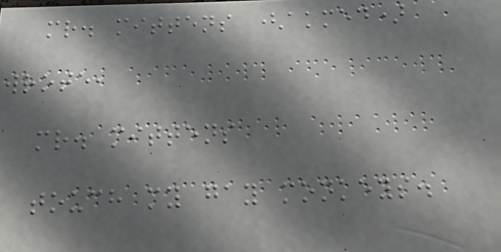mr. mittens (akmed)
wrote,
mr. mittens
touch my gay monkeys.
